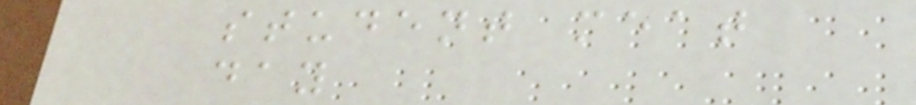student meat
day
